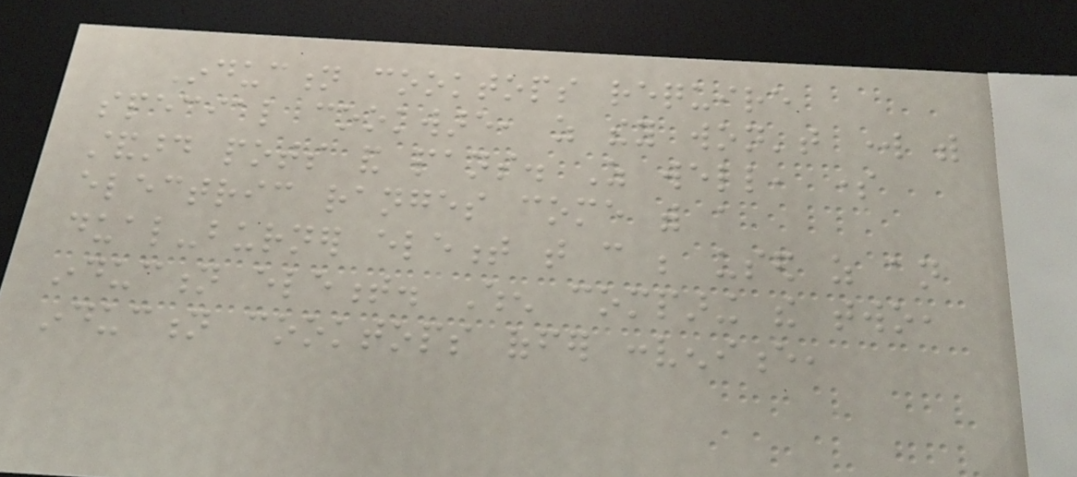Induction cooktops require
special cookware, as they won't work with
standard pots and pans. As well, some
electric ranges come with a
dual-burner element that can be used as an
induction element. When comparing the two,
induction cooktops offer convenience,
